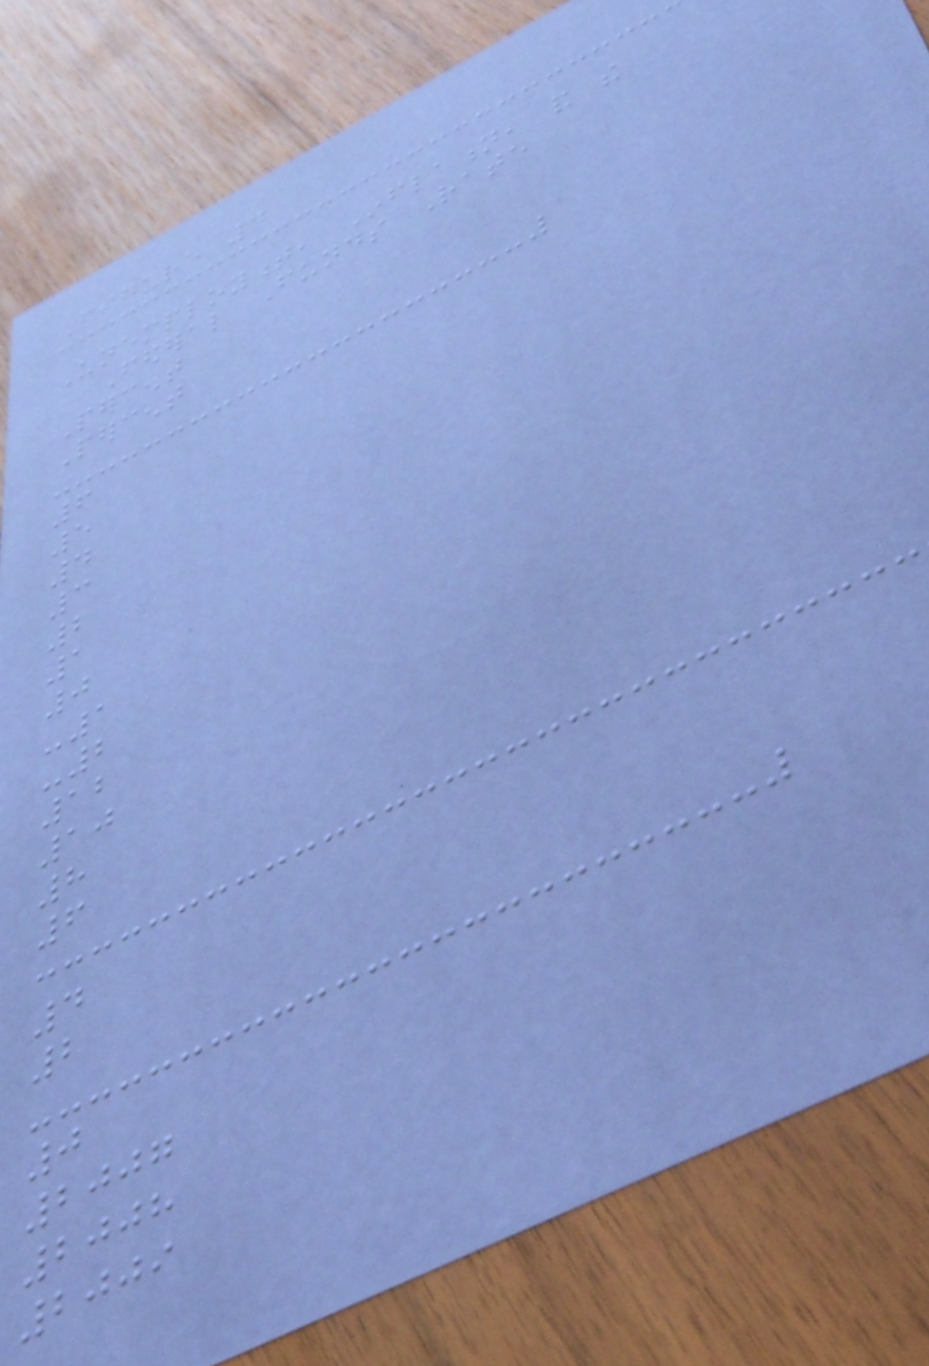Figure 4
Unemployment, Inflation, and the
Federal Funds Rate
Percent
Percent
6
5
4
3
2
1
0
-1
-2
12
10
8
6
4
2
0
2007
2008
2009
